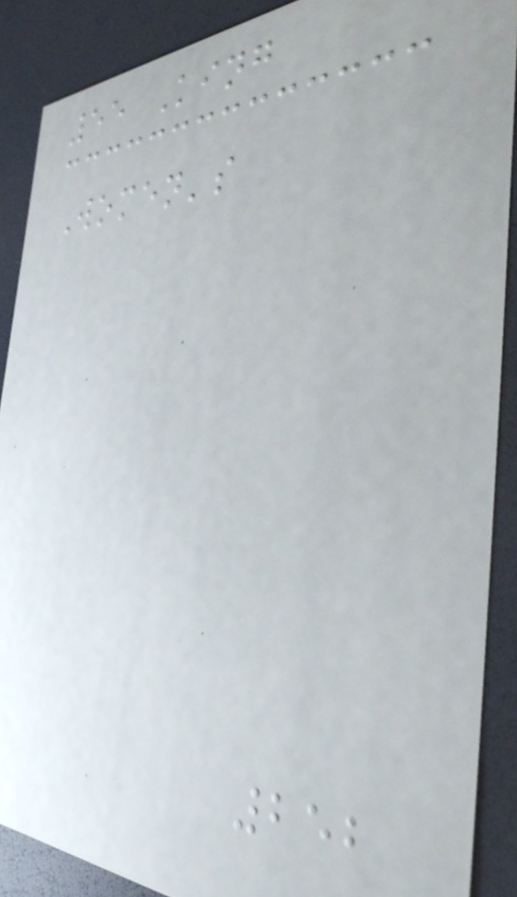55 King
Women's
252
